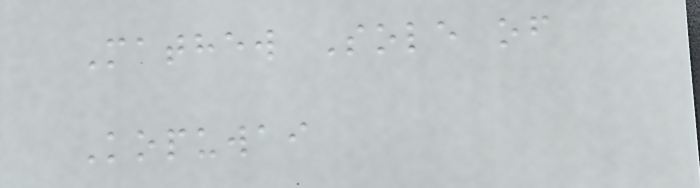Mathew Sole of
Kopuwai
